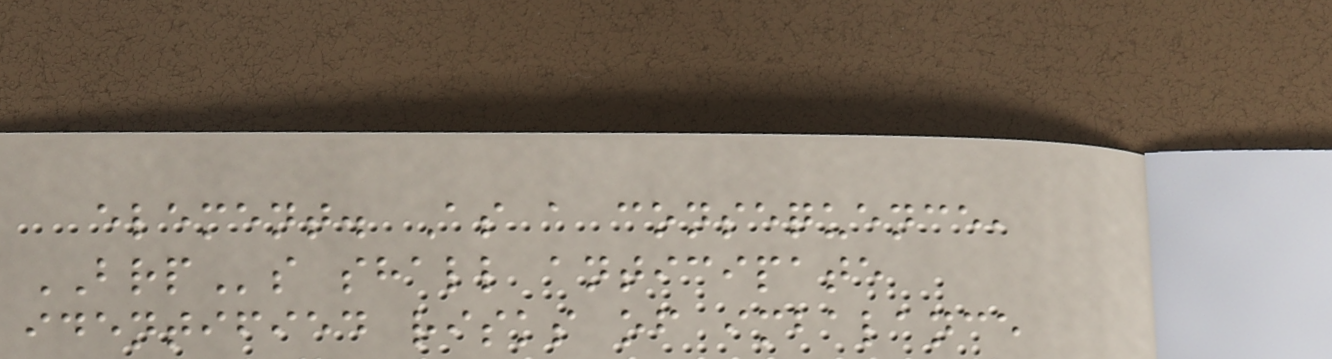element. As a consequence,
BRPs shall anticipate
identified risks of imbalance
